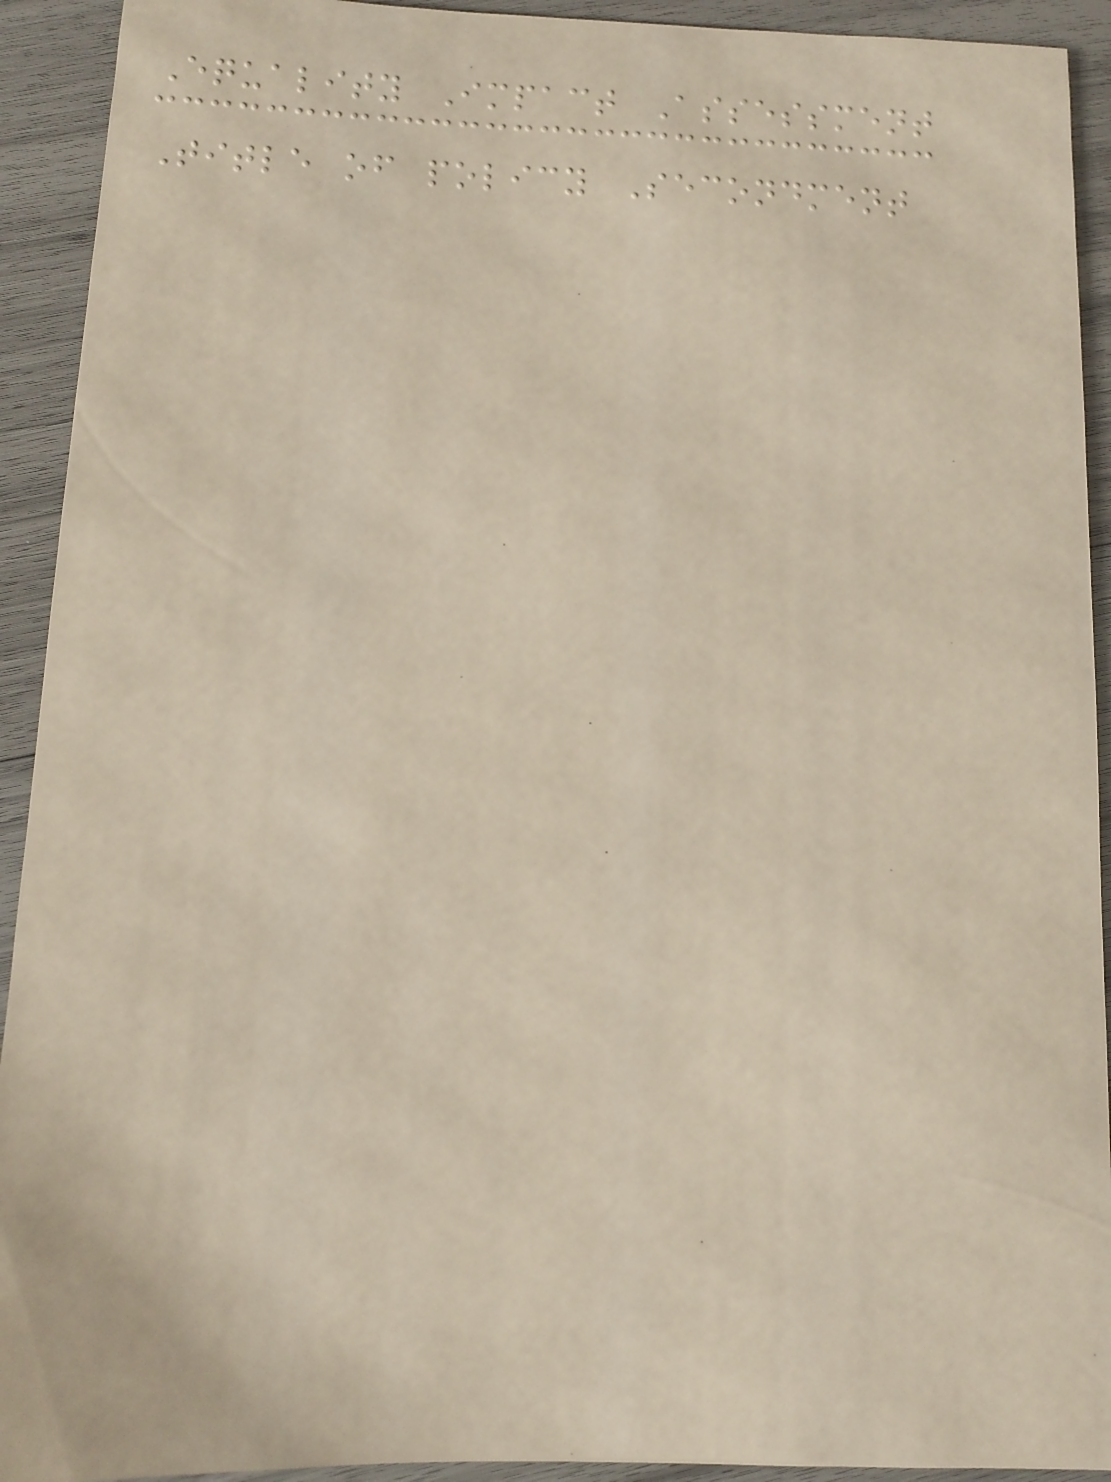Equality Impact Assessment
Title of policy Secondment
